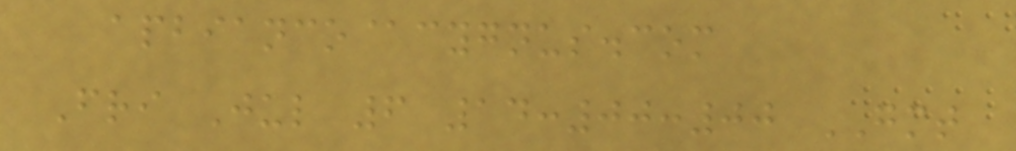apbianco@cygnus.com
Fri Jul 6 14:00:00 GMT
